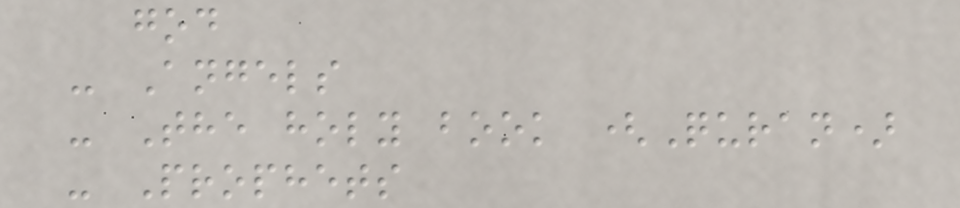god
- Angels
- The holy book (Quran)
- Prophets
